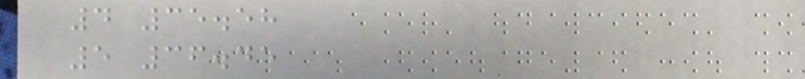4 35.58
5 36.45
